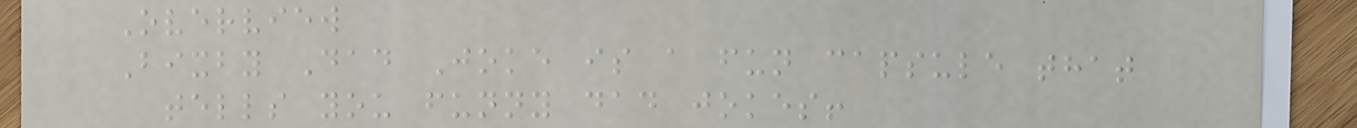Overview
Bixby Dad Joke is a fun capsule that
tells you funny dad jokes!
